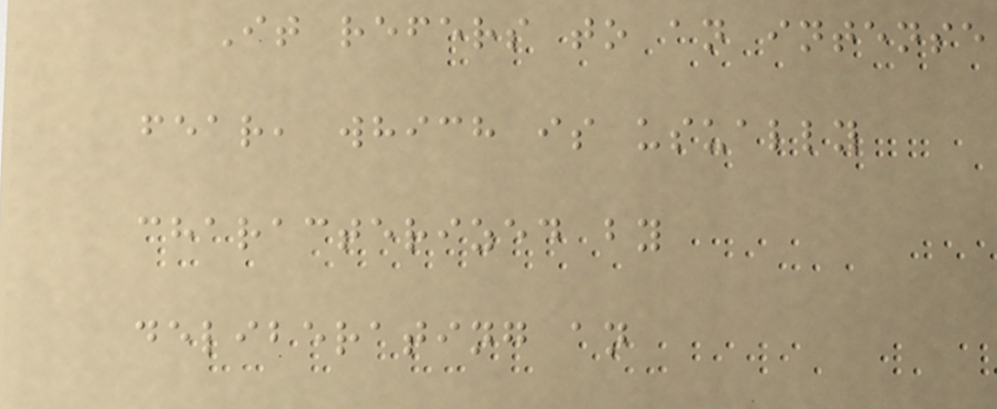It refers to an intense
fear, which is usually
characterized by
deliberating an
